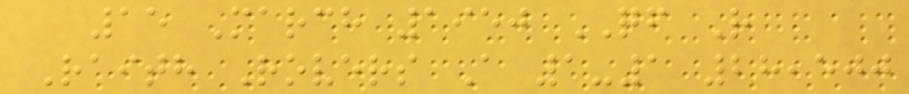15 March 1950 QF R
Raith Rovers A 1-1 28,500
